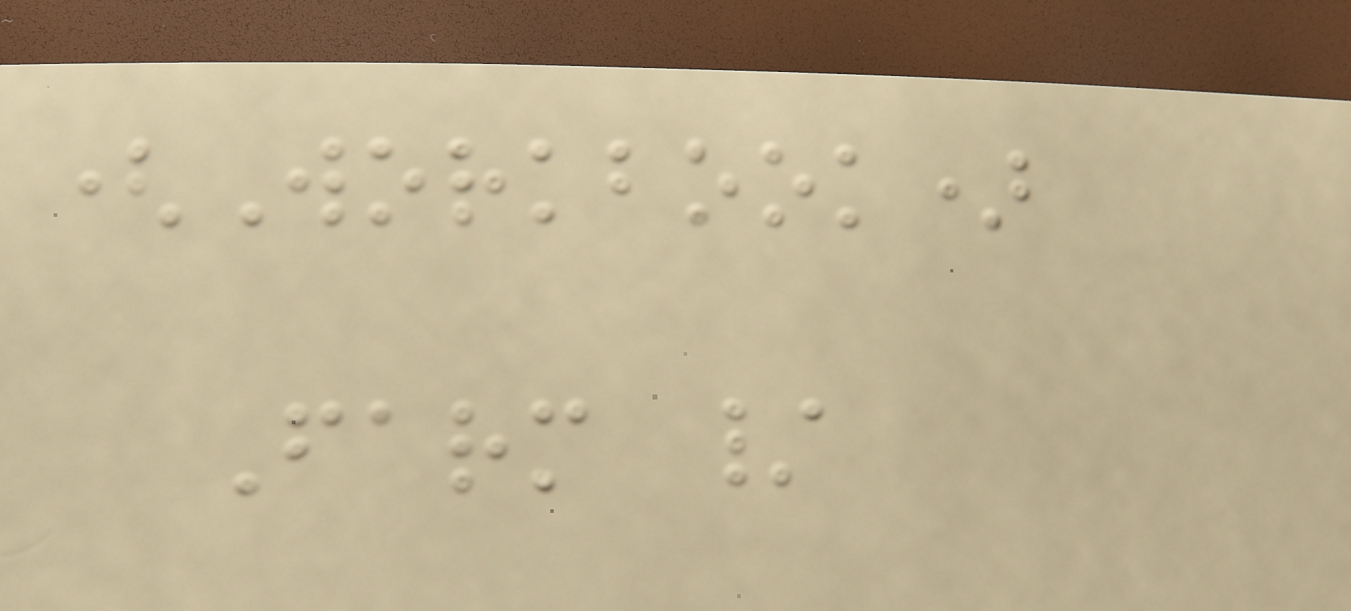(Workbook)
Farm /
